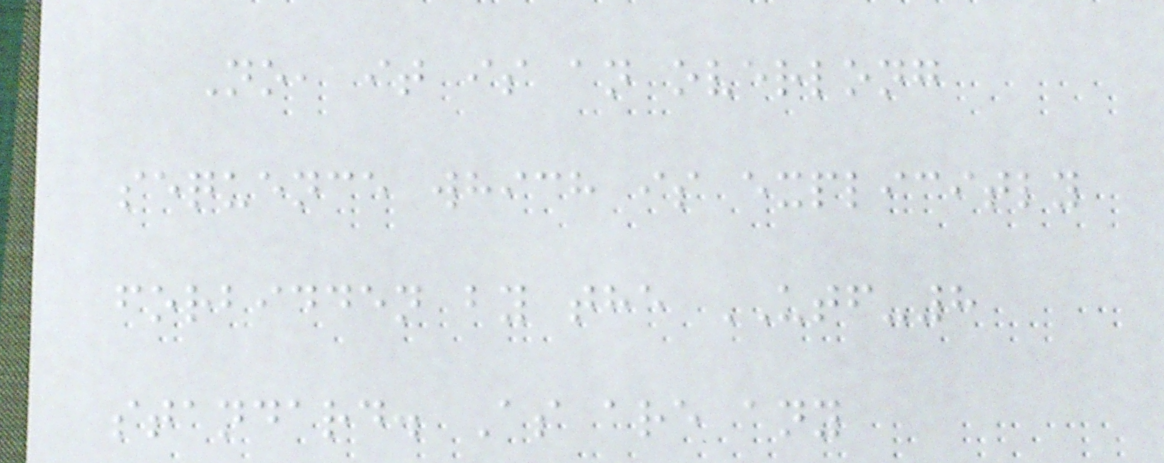No, it is an overlong
sequence which is explicitly
forbidden by the UTF-8
standard. As are any
